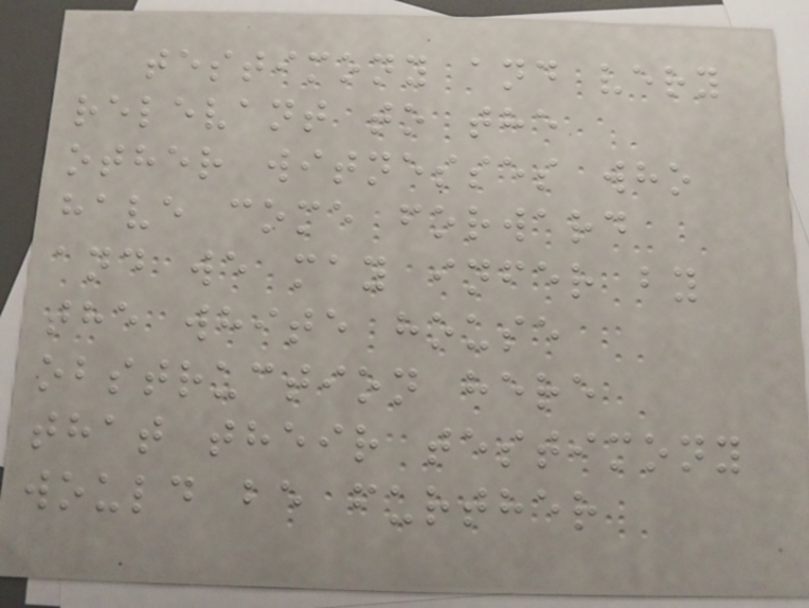testimony and very
relevant to the
other witnesses who
have come forward
and we may infer by
the white house
obstruction here
that their testimony
would be further
